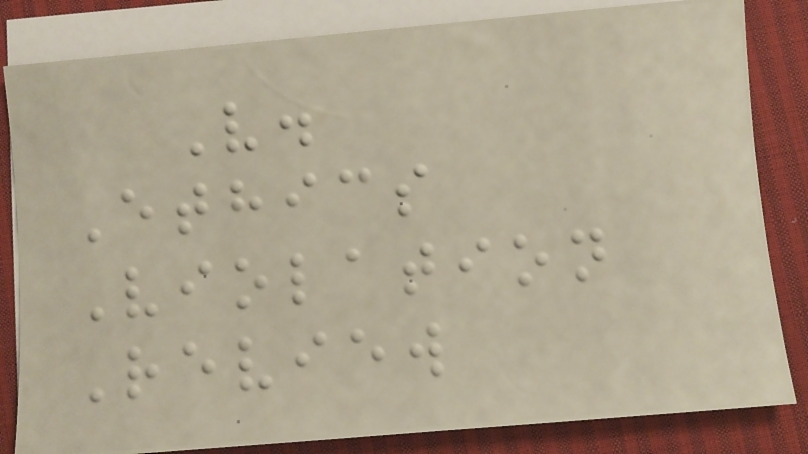V.
Ethics
Violation
Review
